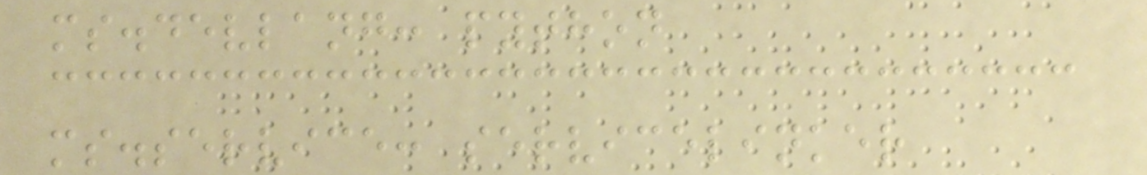ms.devlang: python
ms.service: servicelinker
